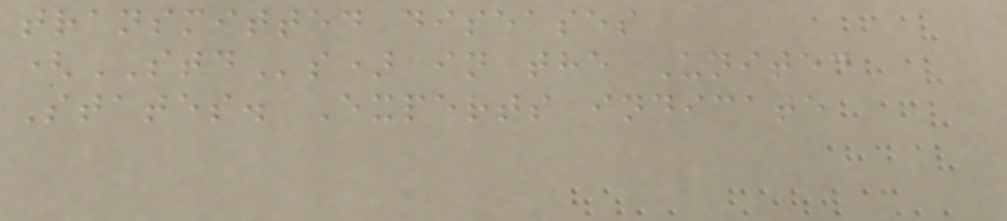transmitted diseases
(STDs) in the United
States. Experts indicate
